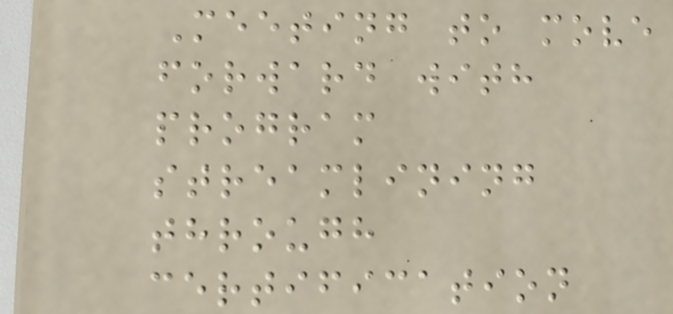Meeting to move
forward with
program
streamlining
through
certification
